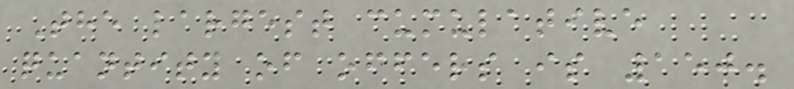The largest cumulative
quantity of offers is 150.
